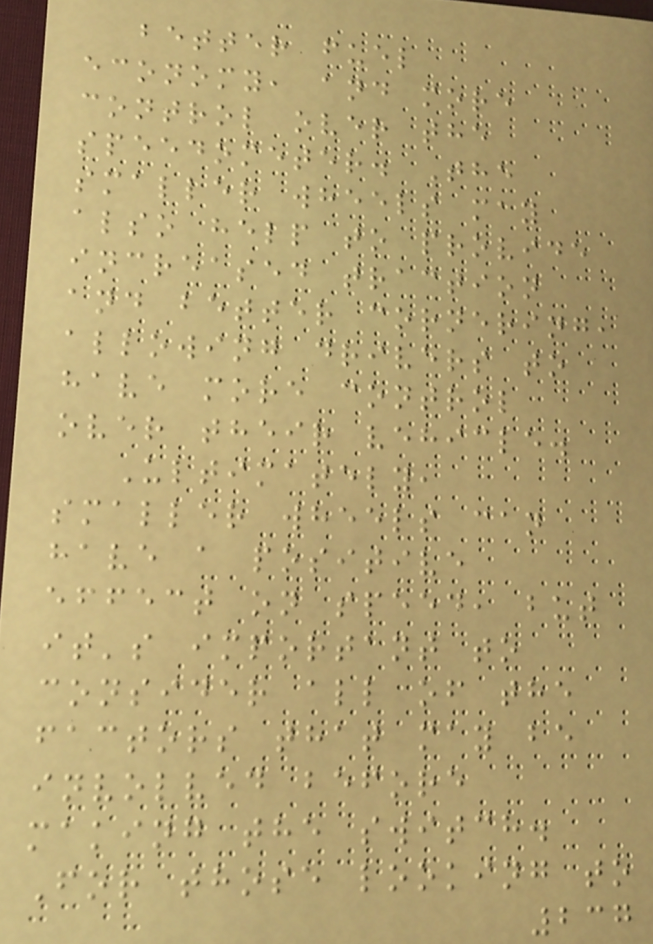better fuel
economy, and more
control over the
speedometer. The
smaller wheels may
also help to provide
increased traction
and better cornering,
allowing drivers to
have more control
over their vehicle.
Ultimately,
smaller wheels can
have a positive
effect on speed, but
it's important to
consider all of the
factors that may be
involved before
making the switch.
For those looking to
237
